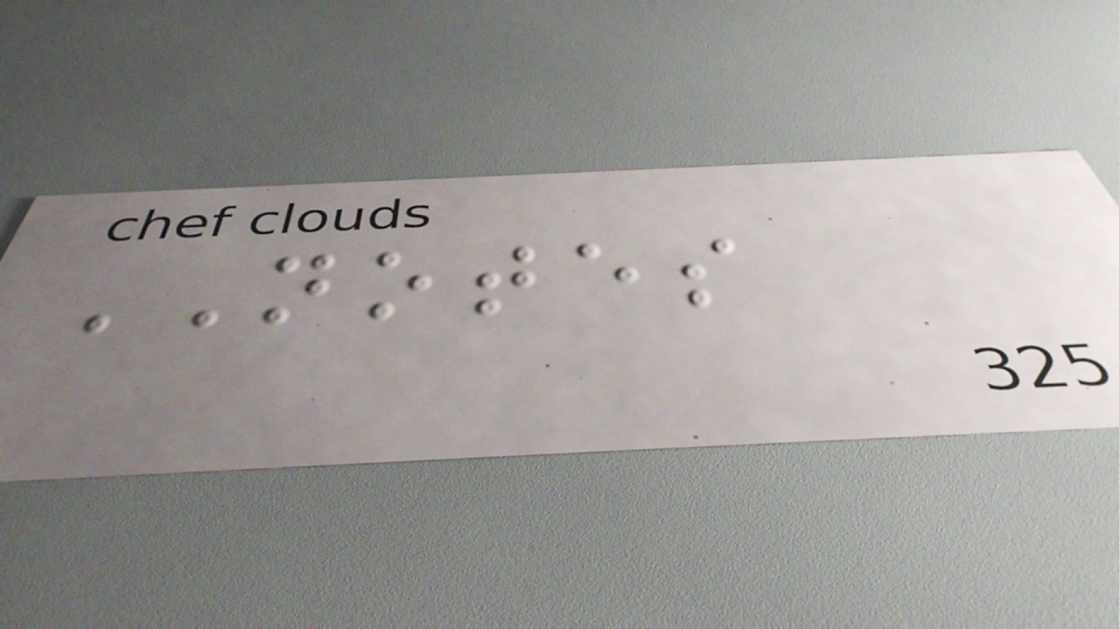NOTES
